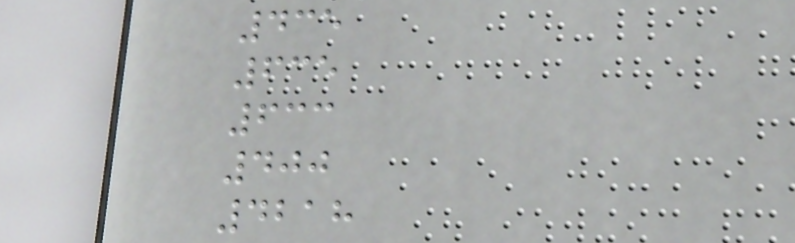435
635
633
400
4218
